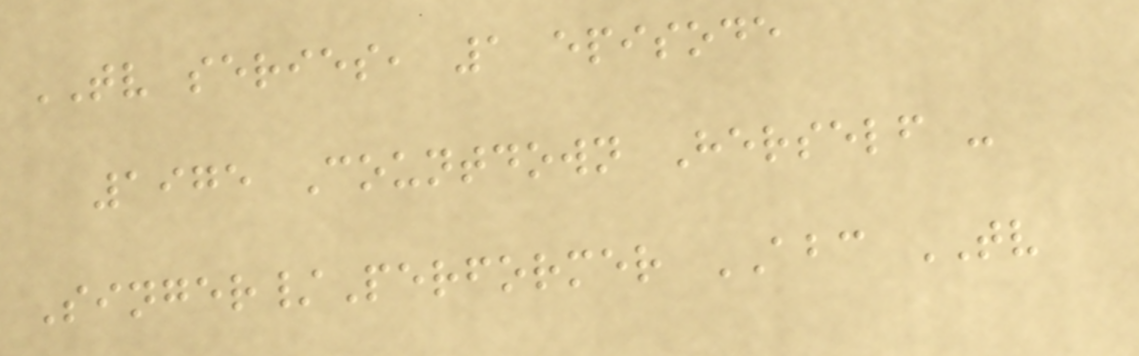TV series, 1 episode
1975 Countdown Herself -
Singer/Performer ABC TV
